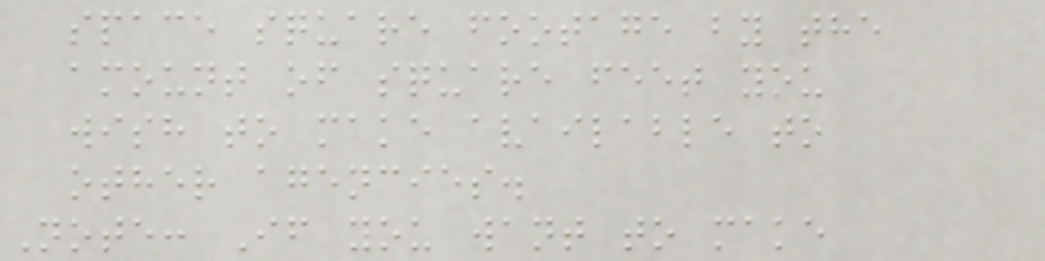space square footage by the
amount of square feet you
wish to make available to
other agencies.
Note: If you want to make
